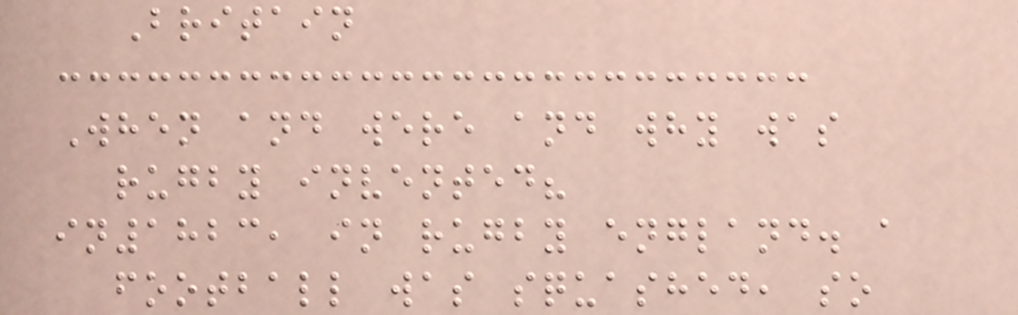Britain
When and were and why was
rugby invented?
in1823, in rugby england. a
football was squashed, so
